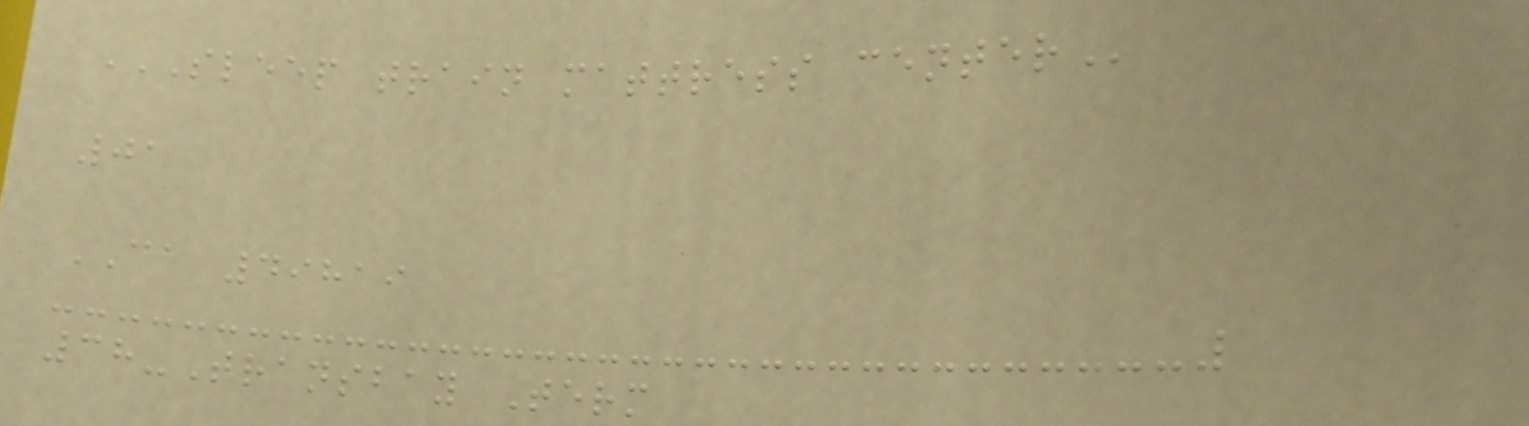SLEEP TRAIN MATTRESS CENTER
01
CA 49819
38-Transbay Term
